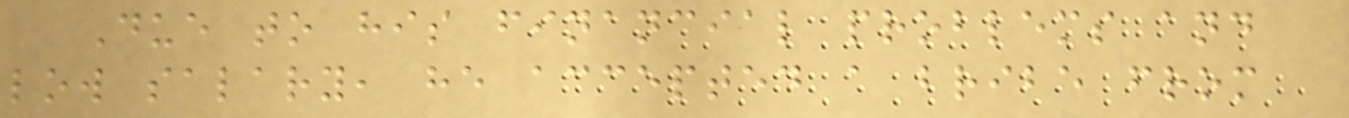Due to his financial problems and
low salary, he accepted a bribe from
